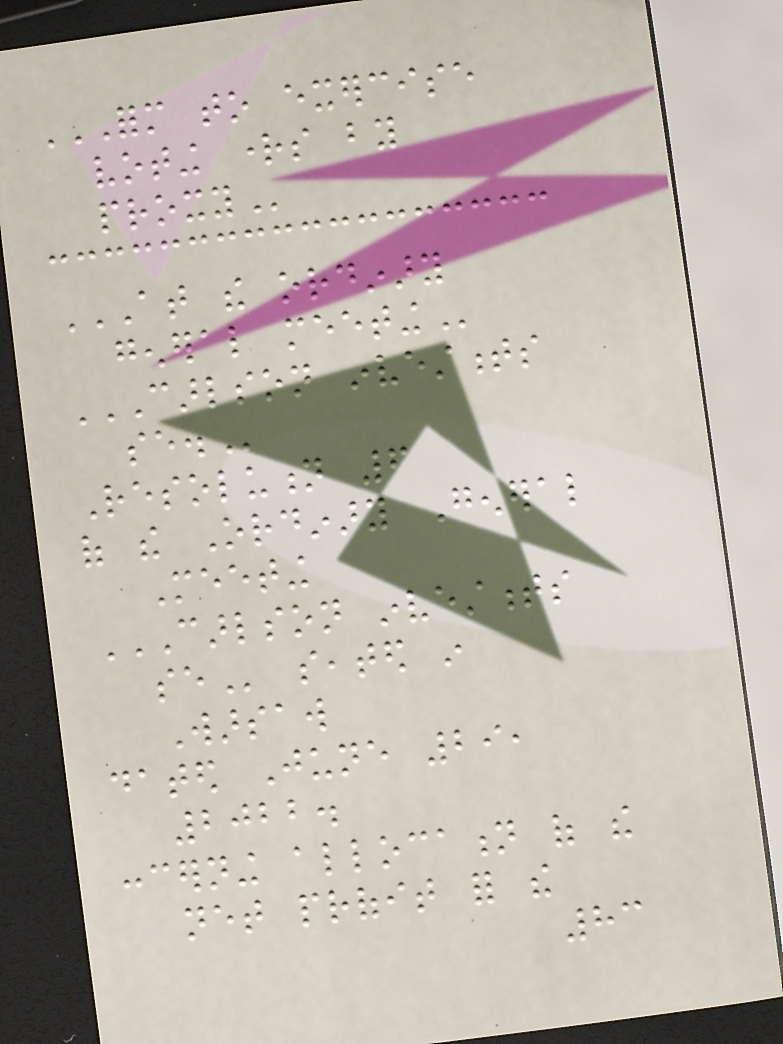FORM TO EXERCISE
VOTING RIGHTS BY
PROXY
AT THE ORDINARY
GENERAL MEETING
CARLSON INVESTMENTS
SE.
Resolution 6
of the Ordinary General
Meeting
CARLSON INVESTMENTS
SE seated in
Warsaw
dated June 29,
2022.
concerning allocation of the
net profit for the
83
